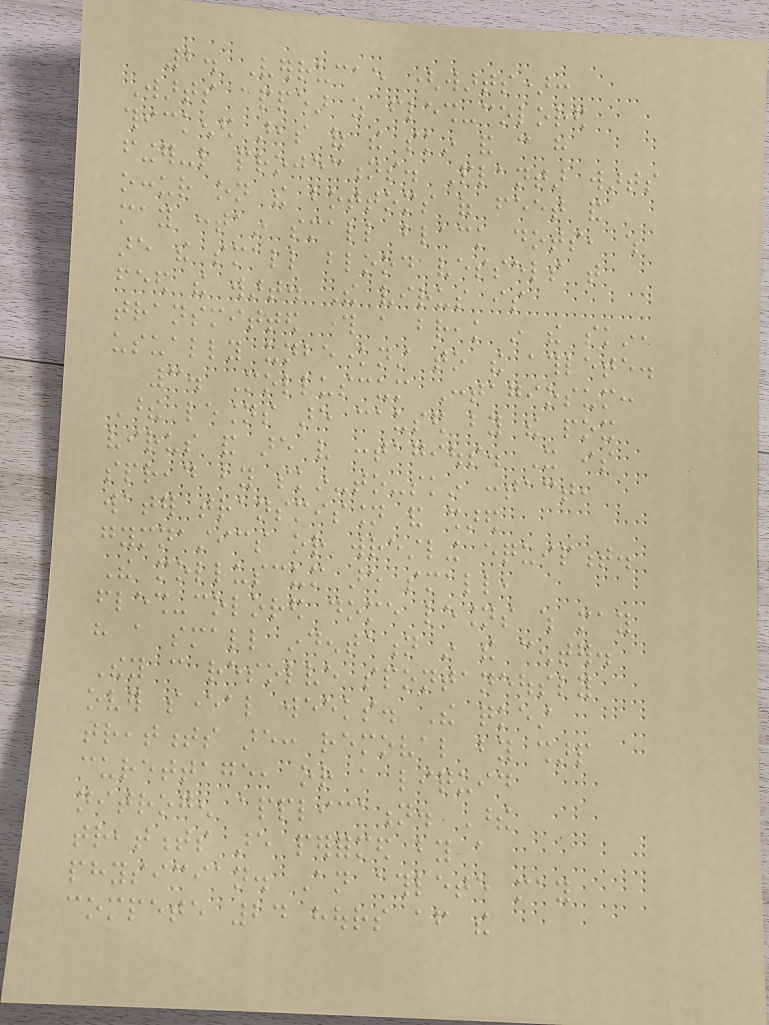2. Verrucae (warts):
Warts appear as flesh-colored
thickened areas of the skin and can have
finger-like projections. Plantar warts
occur on the bottoms of feet and
may contain small black dots, which
are the small blood vessels that
feed the wart. The virus is
transmitted through a break in the skin,
usually unbeknownst to the athlete.
3. Molluscum Contagiosum:
These lesions are caused by the pox
virus and are very contagious. It is
spread by skin-to-skin contact,
water transmission and shared
gymnastics or wrestling equipment.
The molluscum are small,
flesh-colored dome lesions which may
have a small indentation in the center.
They can resolve spontaneously
over several weeks. The quickest
treatments are: removal by sharp
curettage, or a liquid
nitrogen application. These
treatments are performed by a
physician. An athlete may
compete 24 hours after the
